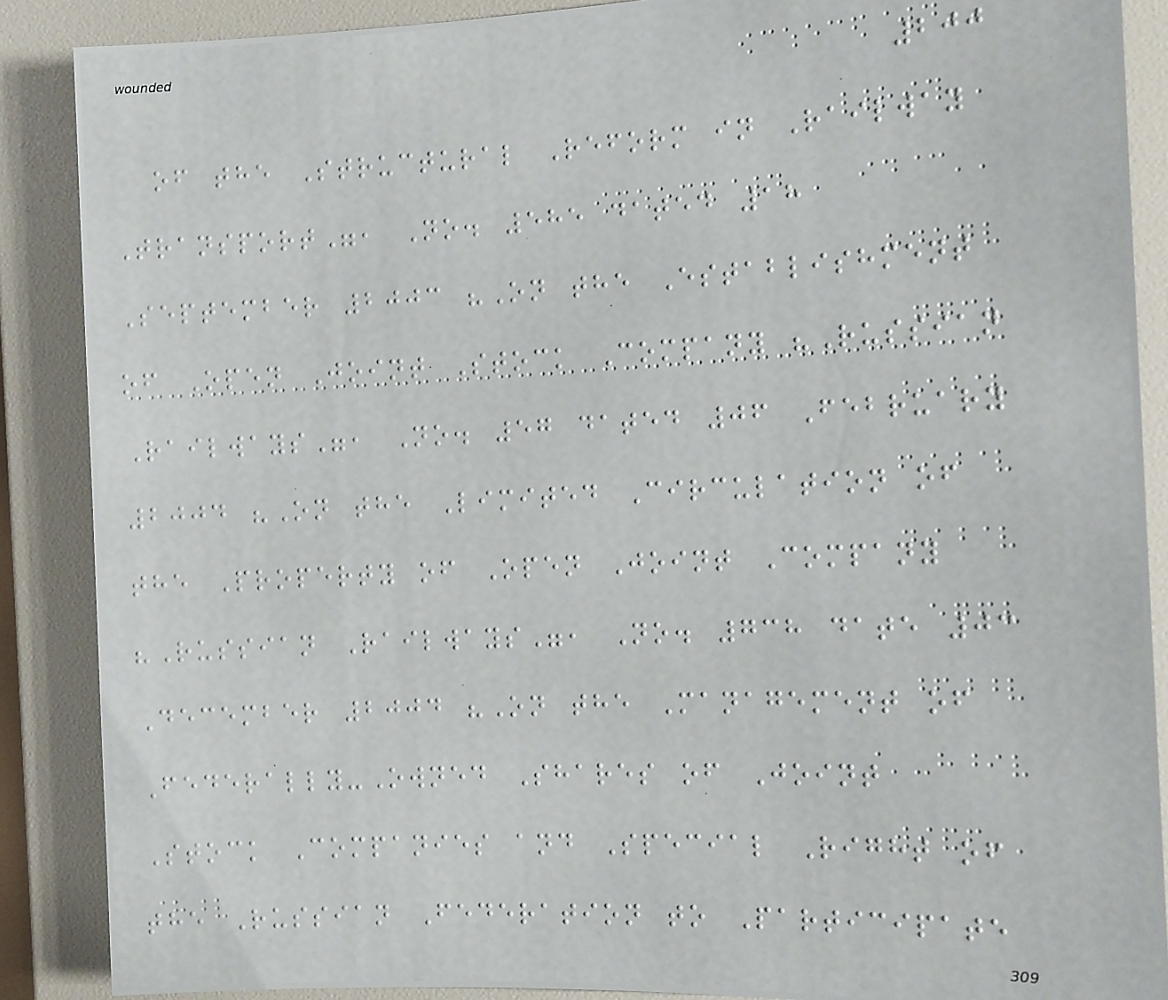200
of the Structural Reform in Railway
Transport", No. 585 dated 18
September 2003 "On the Establishment
of Open Joint Stock Company "Russian
Railways", No. 57 dated 06 February
2004 "On the Limited Circulation of
the Property of Open Joint Company
"Russian Railways", No. 738 date 03
December 2004 "On the Management of
Federally-Owned Shares of Joint
Stock Companies and Special Right of
the Russian Federation to Participate
